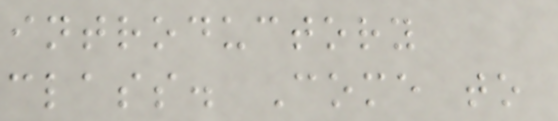introductory
class. Come to
